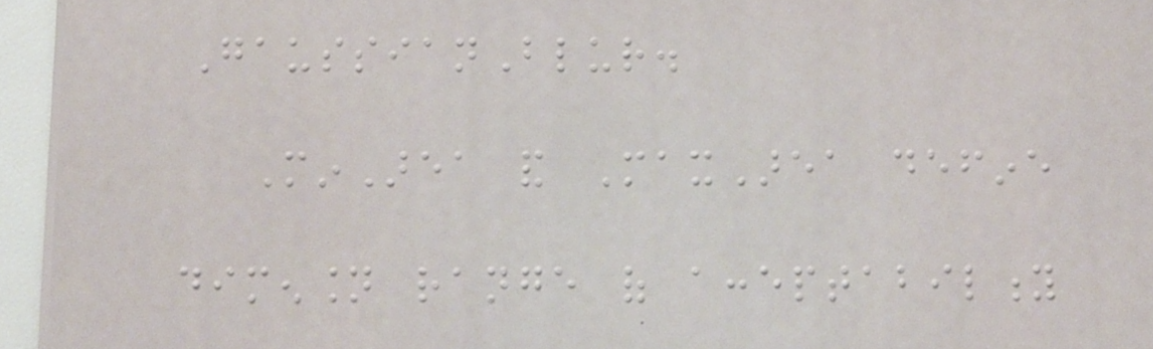GaussianBlur.
MinArea and MaxArea define
dimension range of acceptability
